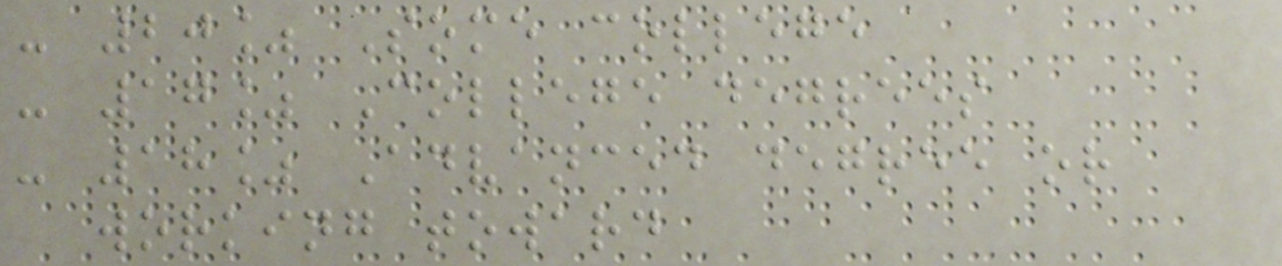- 20% Some college
- 17% College degrees
- 18% Advanced degree or
working toward
